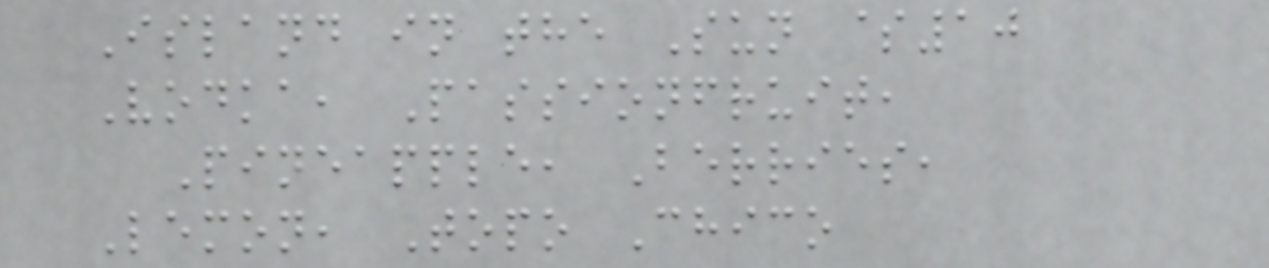Island in the Sun $10
Vodka, Passionfruit,
Pineapple, Berries,
Lemon, Topo Chico
